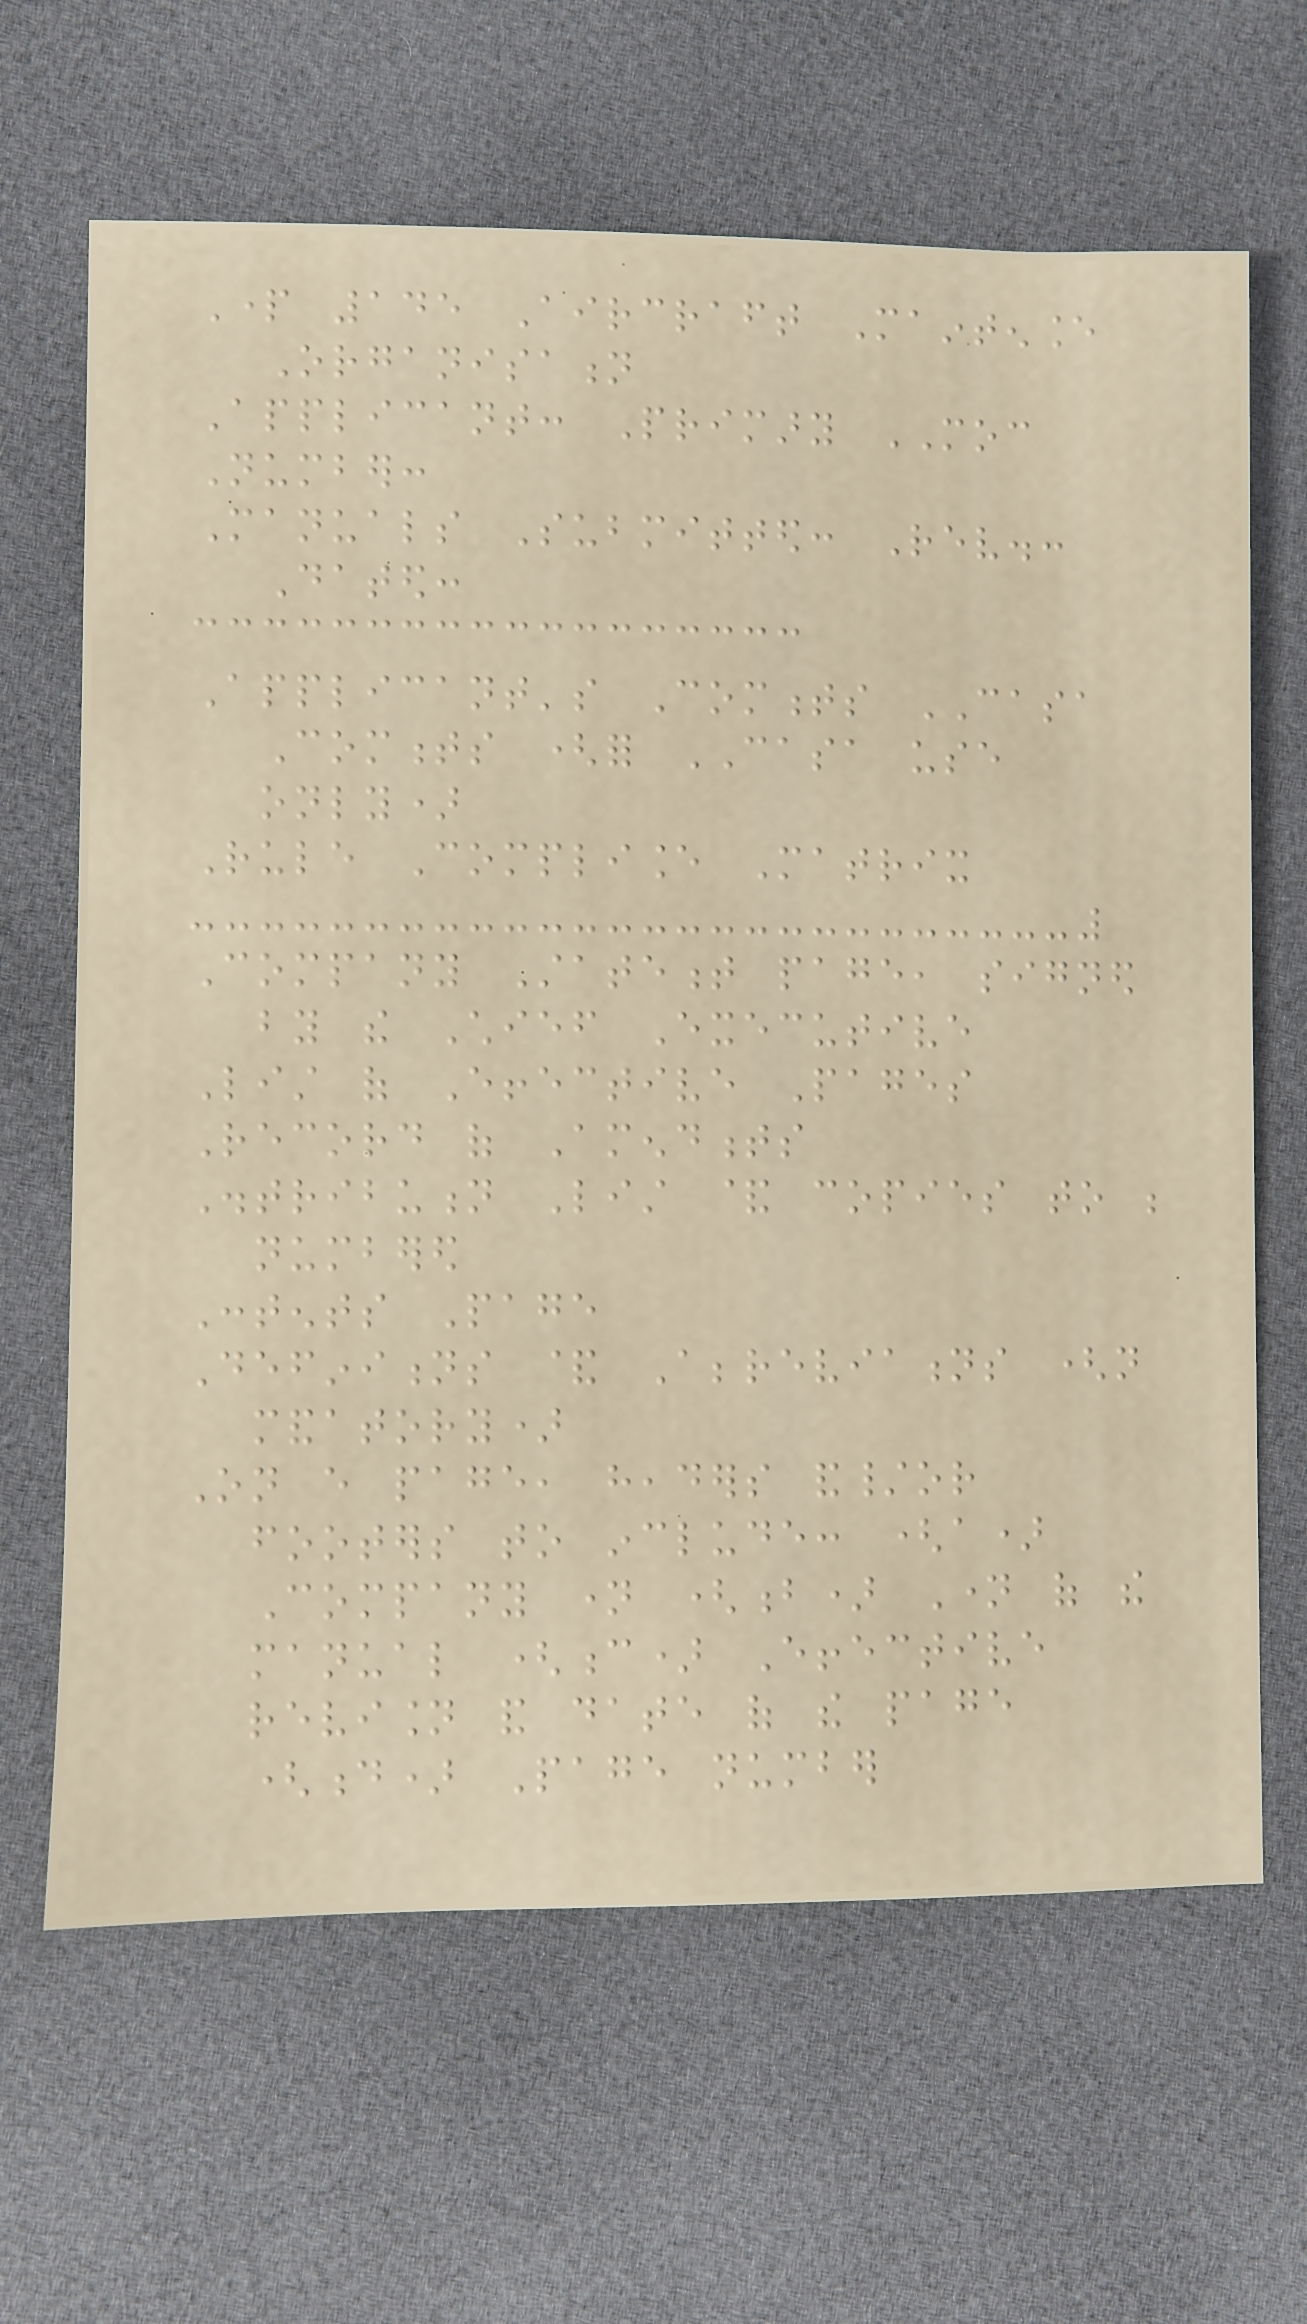Part 145 Aircraft Maintenance
Organisation
Applicant: Primary MOC
Number:
Manuals Submitted: Rev.:
Dated:
Applicant's Comments CASA
Comments (for CASA use
only)
Rule Compliance Matrix
Company Statement page, signed
by the Chief Executive
List of Effective Pages
Record of Amendments
Distribution List & copies to be
numbered
Contents Page
Definitions & Abbreviations (not
mandatory)
On every page, headers and/or
footers to include: (a)
Company name (b) Name of the
manual (c) Effective
revision and date of the page
(d) Page number
